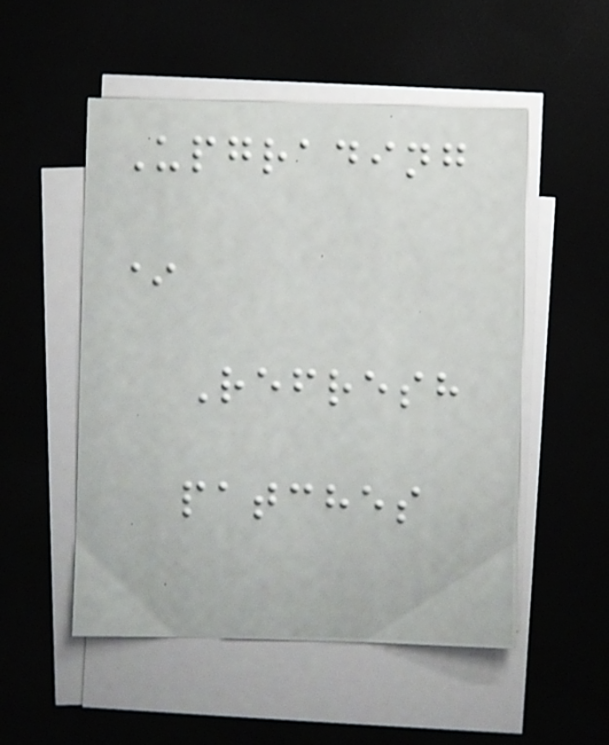Upgrading
*
Refresh
patches
